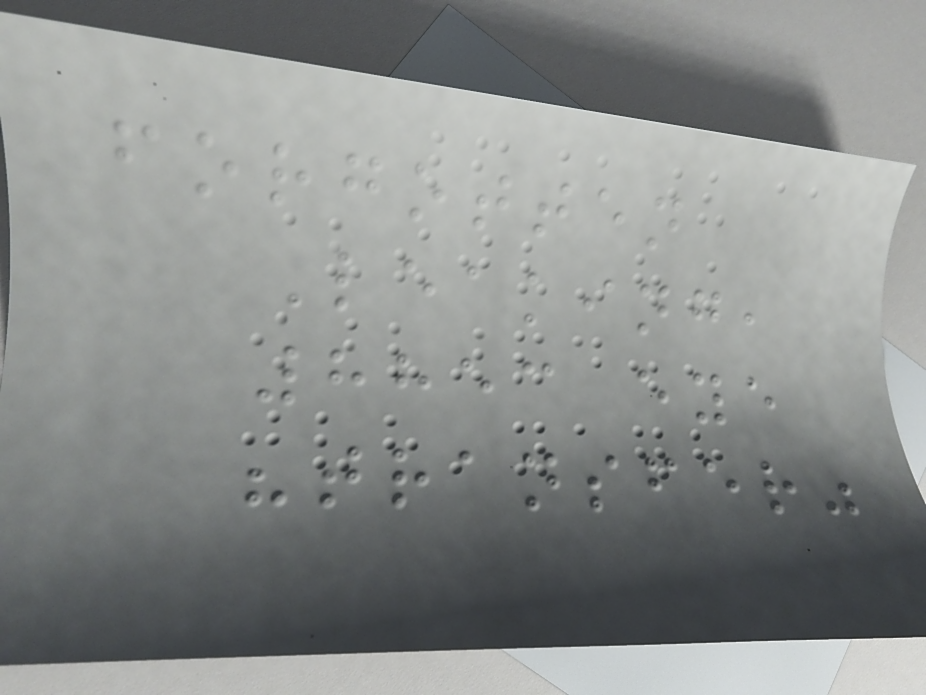forgotten
Leaking,
8853 eye
"transfer"
